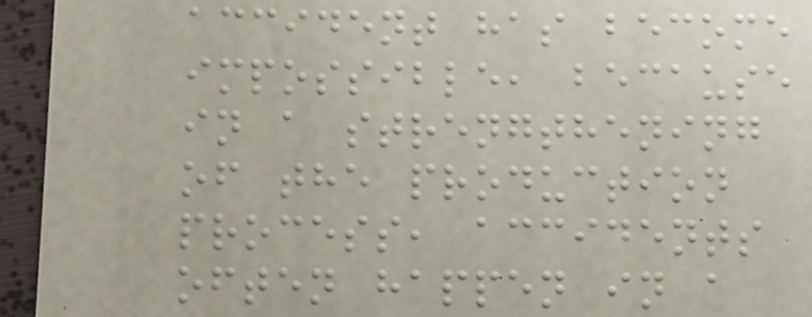accident has become
impossible, because
in a strengthening
of the production
process, accidents
often happen in a
